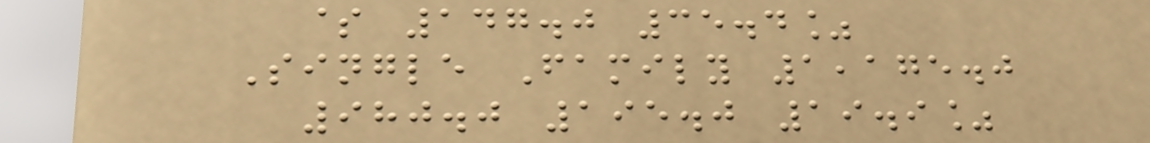$ 147.0 35.4%
Single Family 1,175.0
980.0 195.0 19.9%
